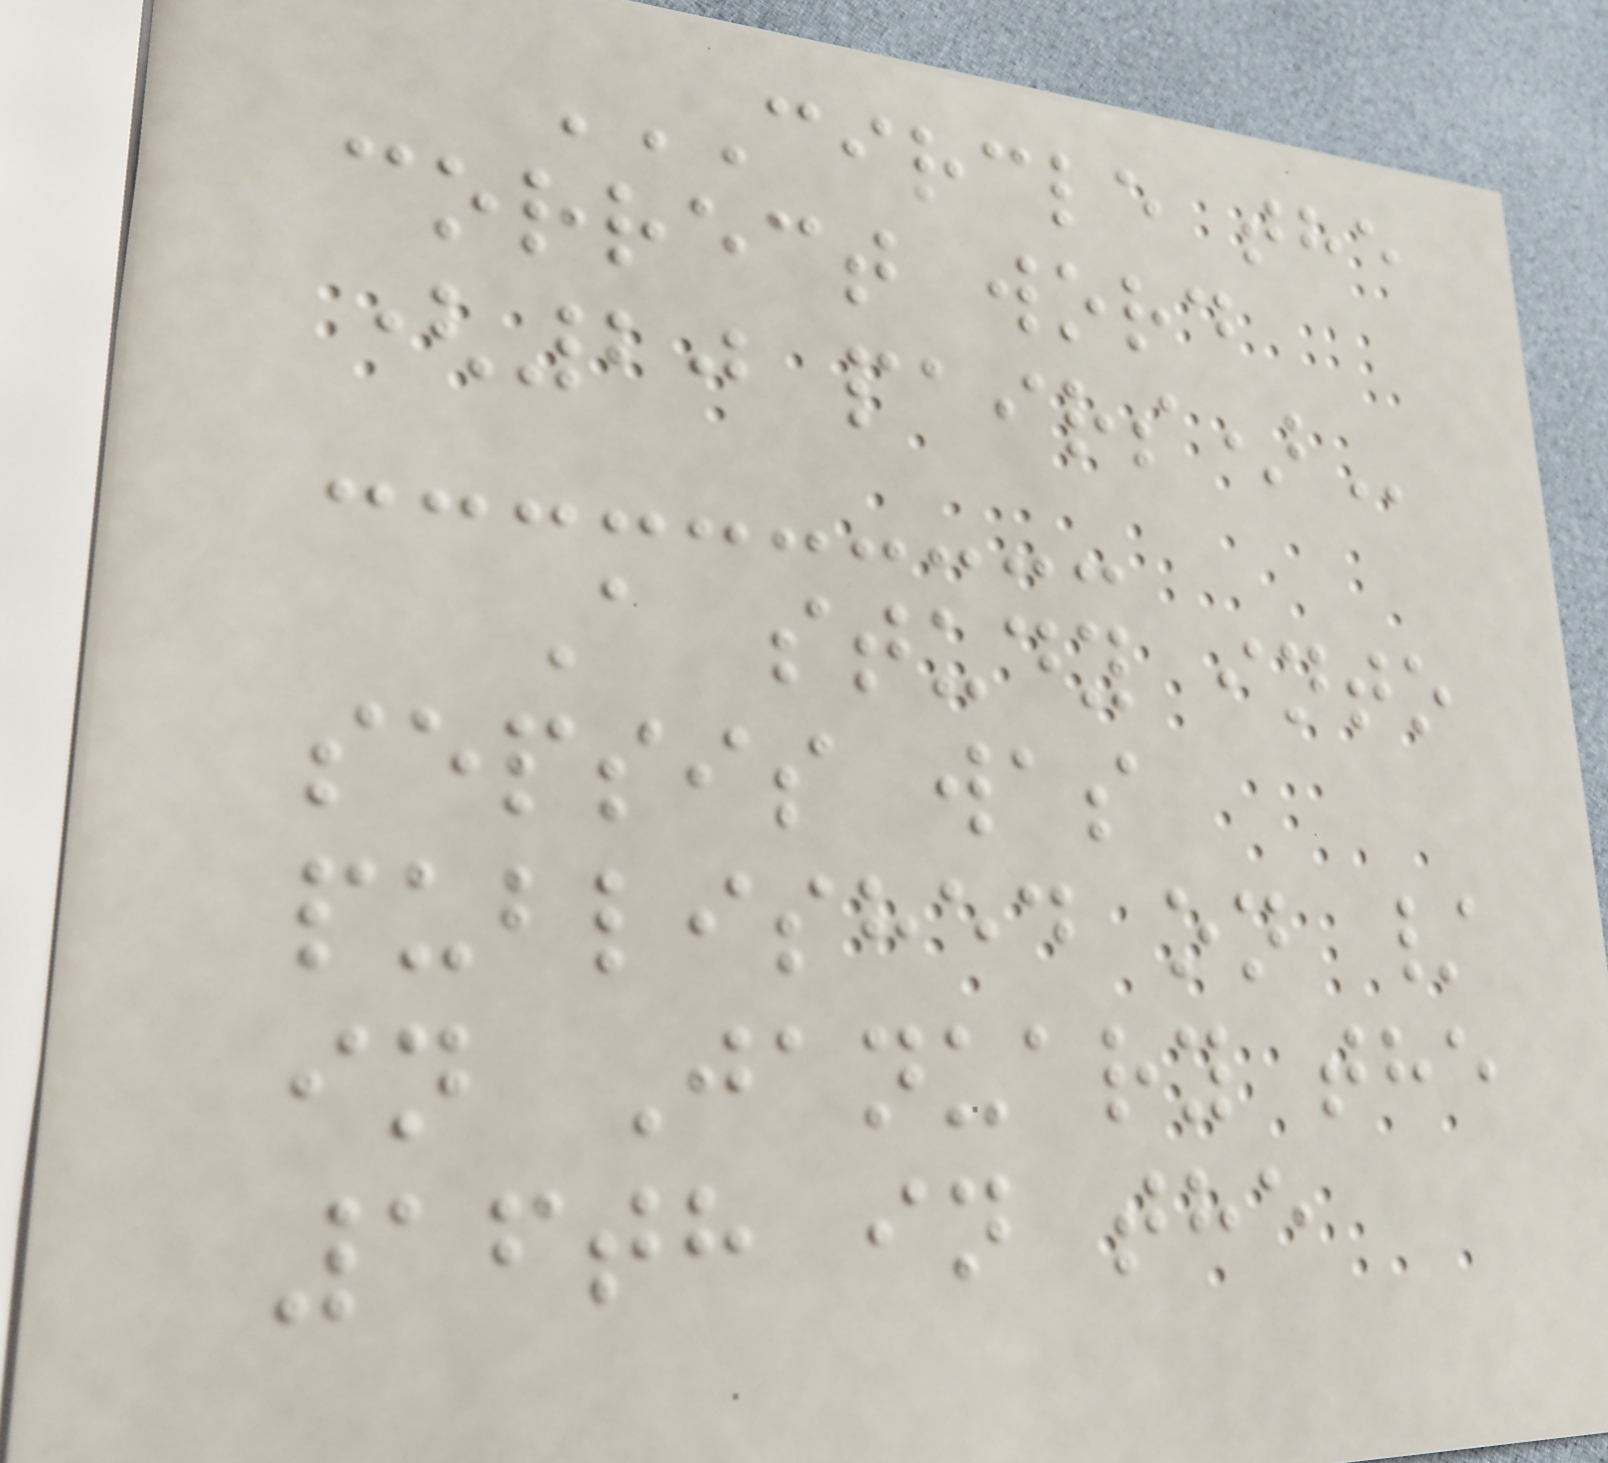CIRCLE THE
CORRECT WORD
(20 PAIRS)
A study into
sepsis was
published on /
in January the
16th in the
